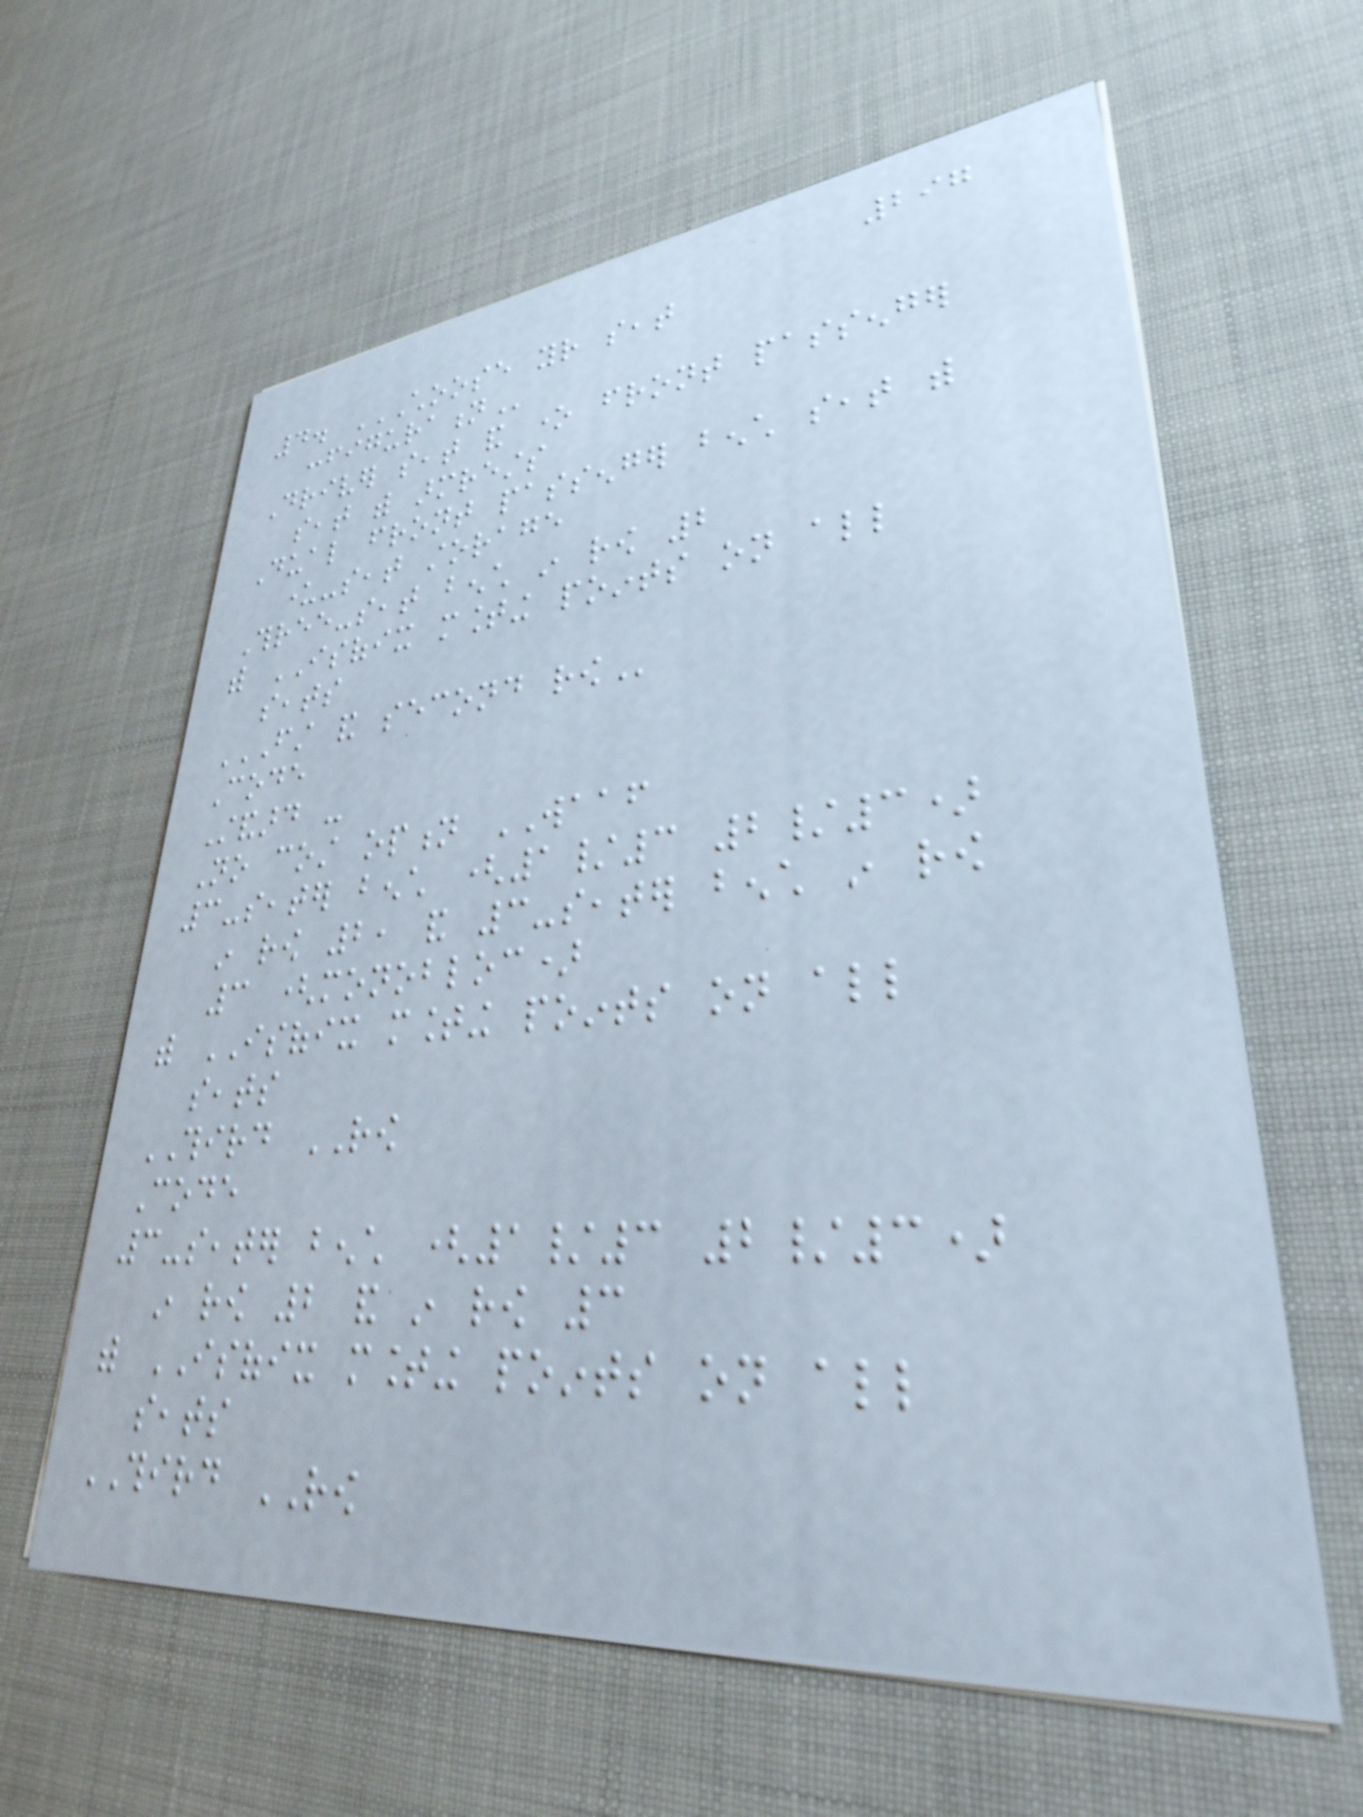297
4. CHOOSE YOUR SEAT
CONFIGURATION
Driver seat and one front passenger
seat with armrests
Dual front passenger bench seat with
under-seat storage
Three-seat bench in row 2
with ISOFIX mounting points on all
seats
FIRST AND SECOND ROW
Code
Standard -
No cost option WAAF
3-seater bench (1/3 2/3)
in row 2, and 3-seater bench in row
3 (monobloc)
with ISOFIX mounting points on all
seats
THIRD ROW
Code
3-seater bench (1/3 2/3)
in row 2 and in row 3
with ISOFIX mounting points on all
seats
THIRD ROW
